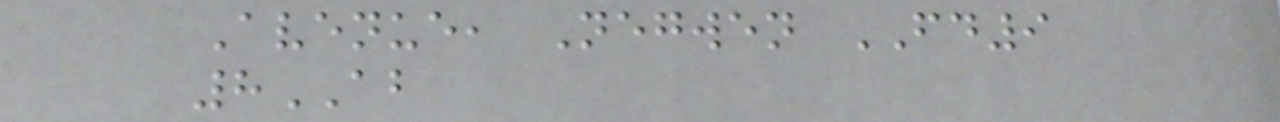Avenue, Negwen FD9
8AB
